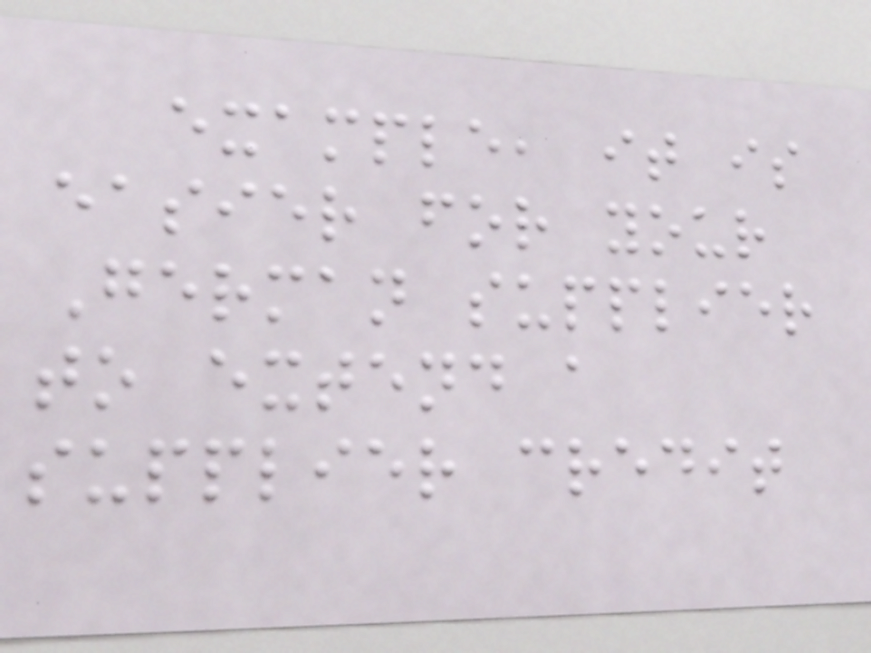example, it is
easier for your
German supplier
to extend a
supplier credit
